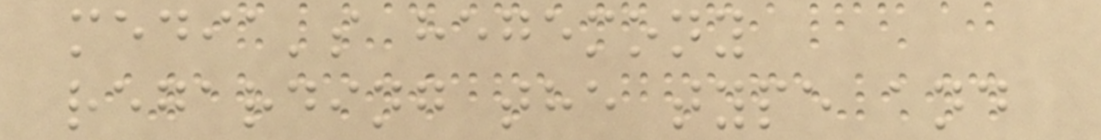media's hegemony
regarding the type and
